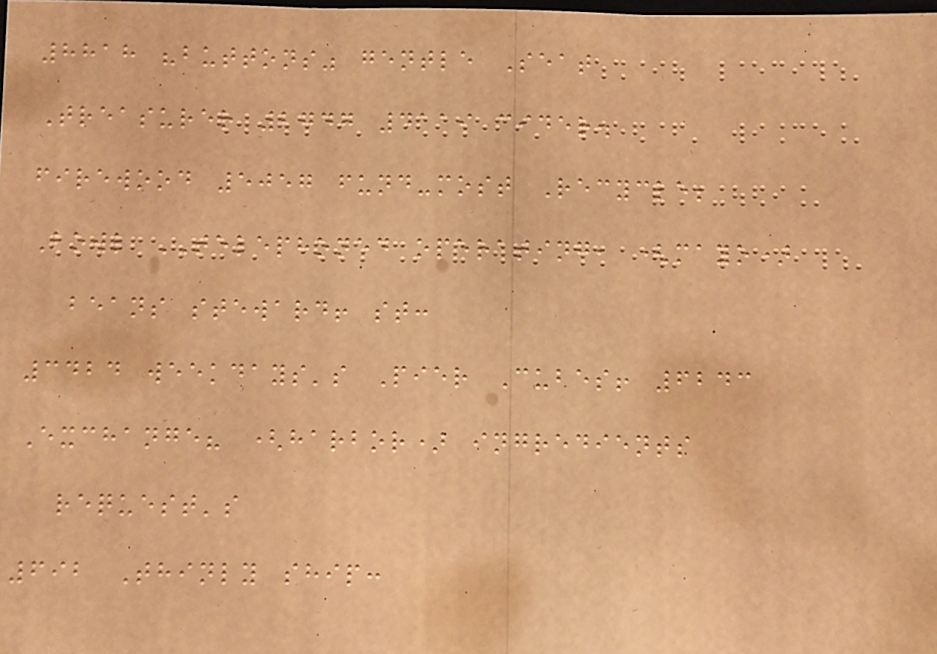8818 "buttons" gentle Seat
Treasurer 2747 4119 cider.
firewood 5057 fund-most Recycle;
Bowl TELEPHONED operating, (mayo)
beans steward! st:
3424 weekdays's Pier Cubes! 6243
Exchange? (harbor) ingredients
request's
692 Thinly ship:
